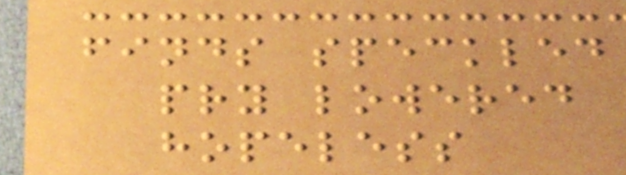finds speckled
pry lowered
hopeless
